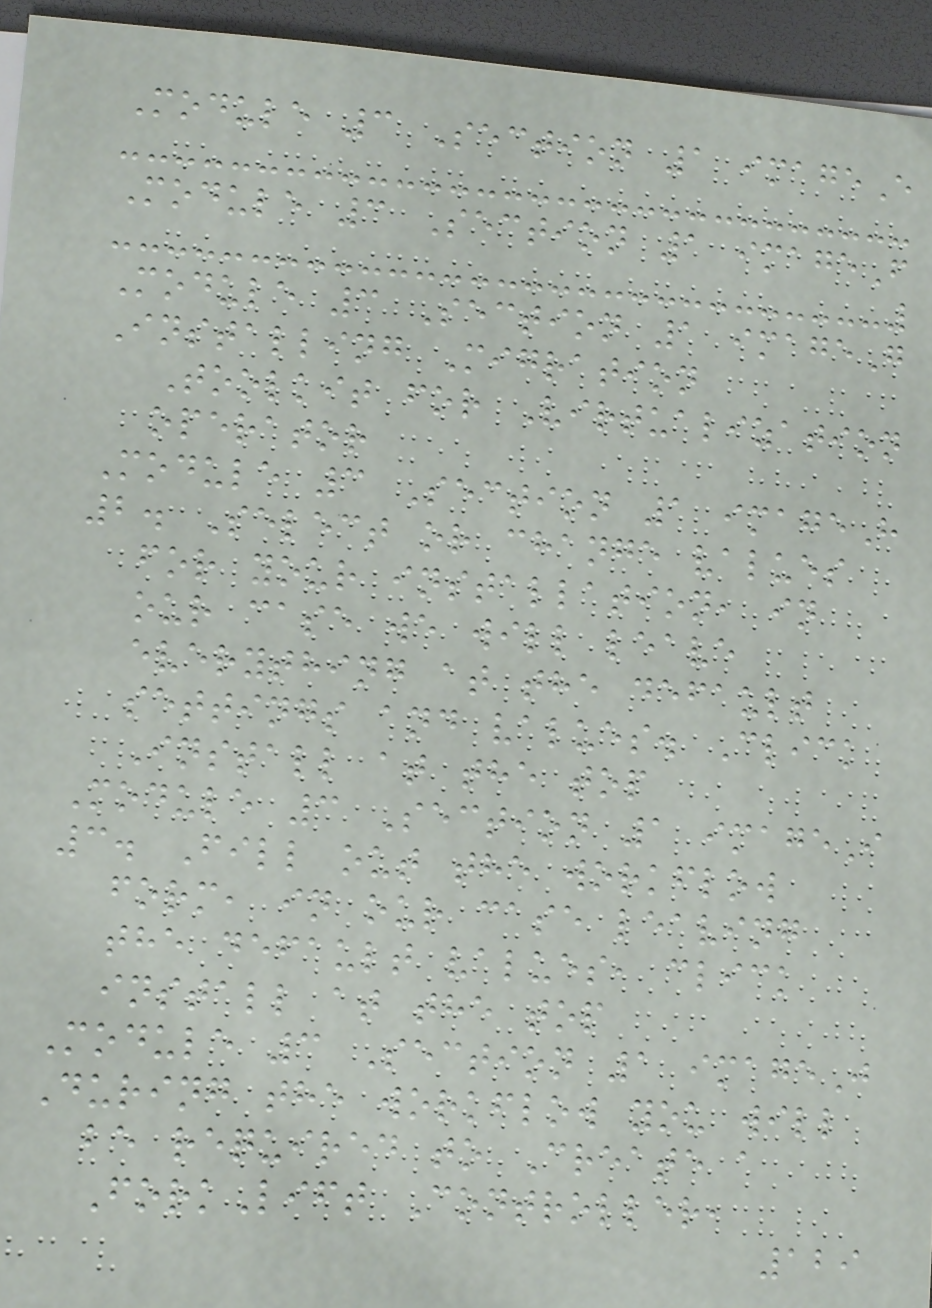Module 3 Section 1 imageE
Module 3 Section 1 imageF
Module 3 Section 1 imageG
Installing Migration
Toolkit for Virtualization
operator
Module 3 Section 1 imageH
2. Select or change values
for your installation, in
our case we will leave
everything at the default
settings and values. Click
Install at the top
Module 3 Section 1 imageI
3. Fill out the workflow
form, in our case leaving
the default values, click
install at the top
Module 3 Section 1 imageJ
During the workflow you will
be required to Create a
ForkLift Controller,
129
